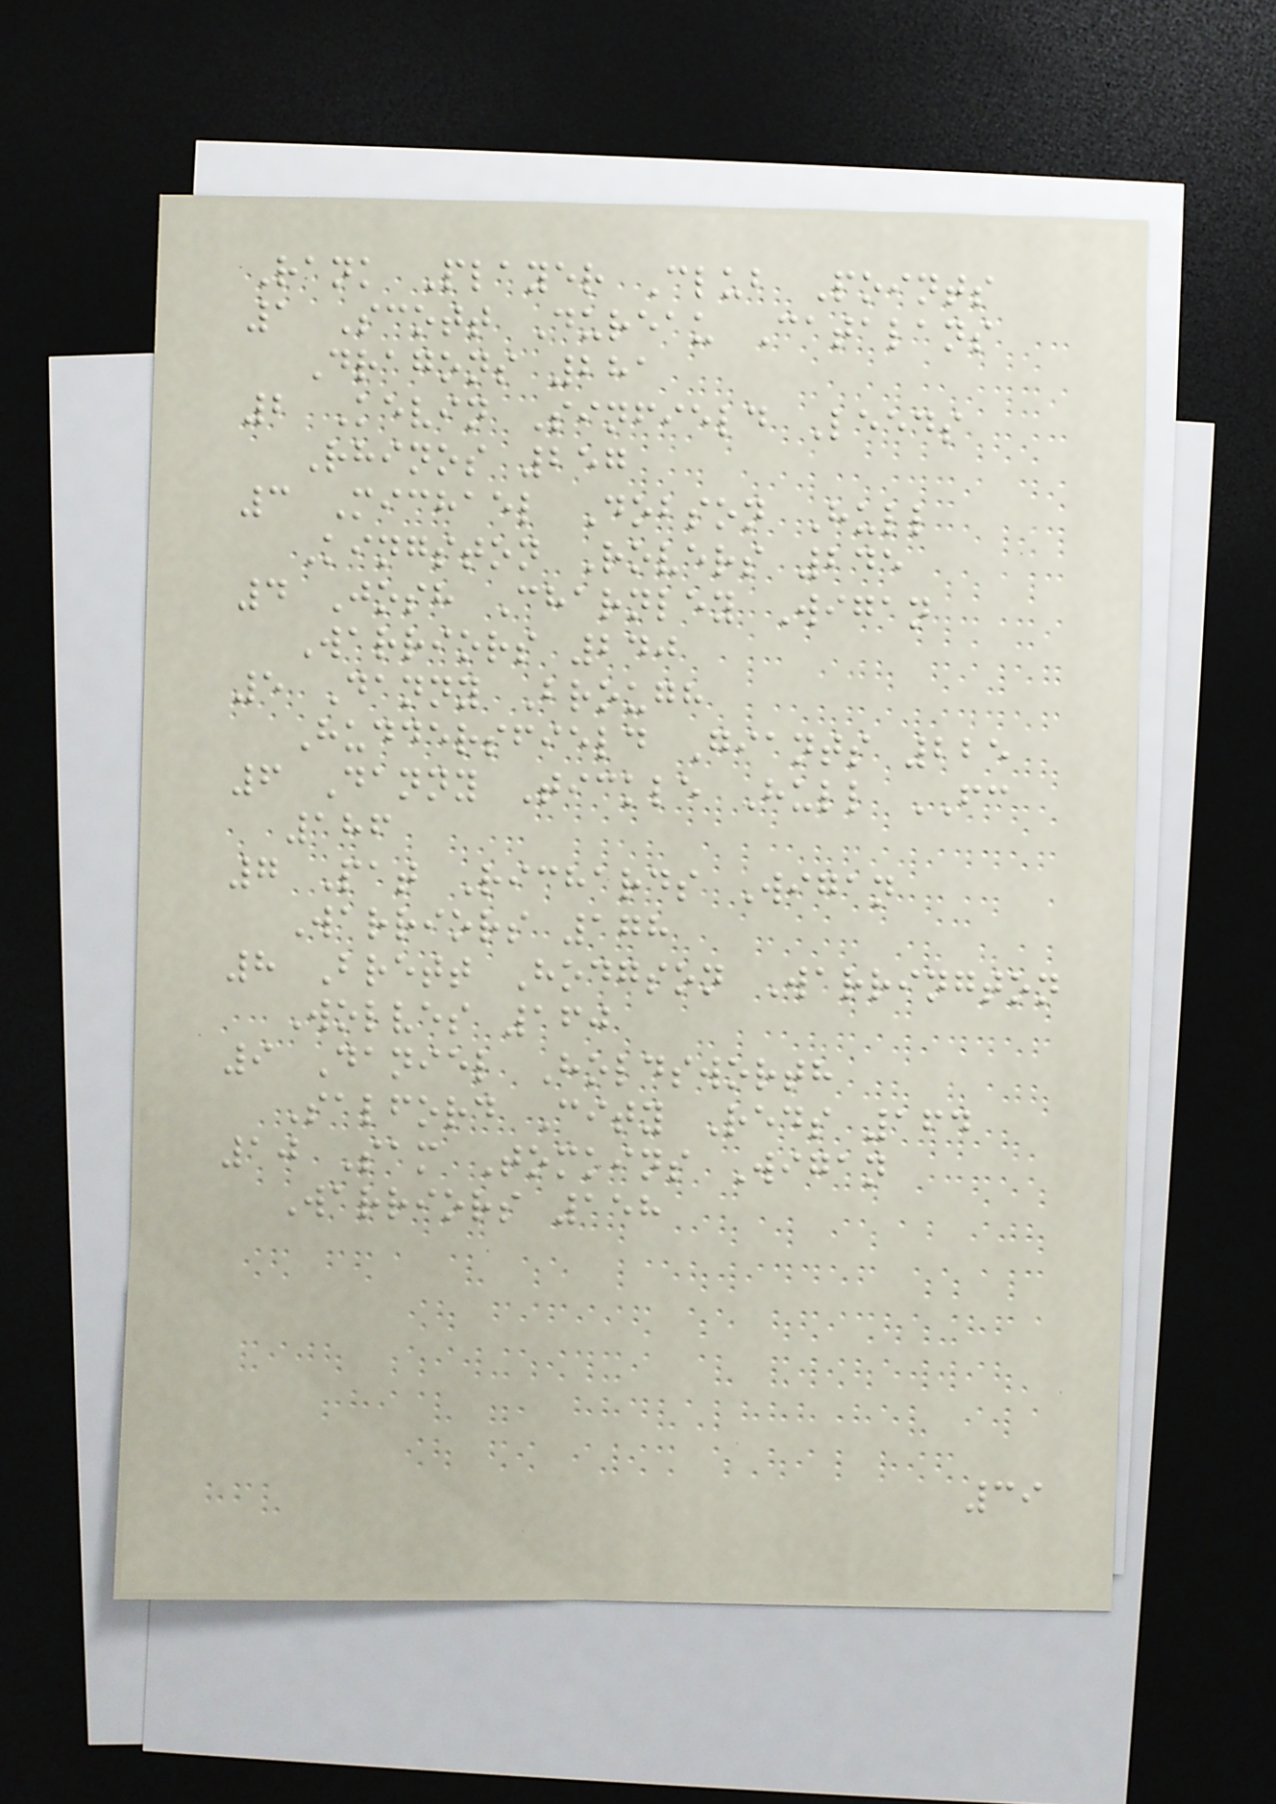Rank Player Club Points
1 Scott Dureau Catalans
Dragons 281
2 Kevin Sinfield Leeds
Rhinos 257
3 Michael Dobson Hull
Kingston Rovers 245
4 Josh Charnley Wigan
Warriors 240
5 Danny Brough
Huddersfield Giants 225
6 Danny Tickle Hull FC
186
7 Pat Richards Wigan
Warriors 178
8 Brett Hodgson Warrington
Wolves 160
9 Daniel Holdsworth
Salford City Reds 164
10 Sam Tomkins Wigan
Warriors 158
39
